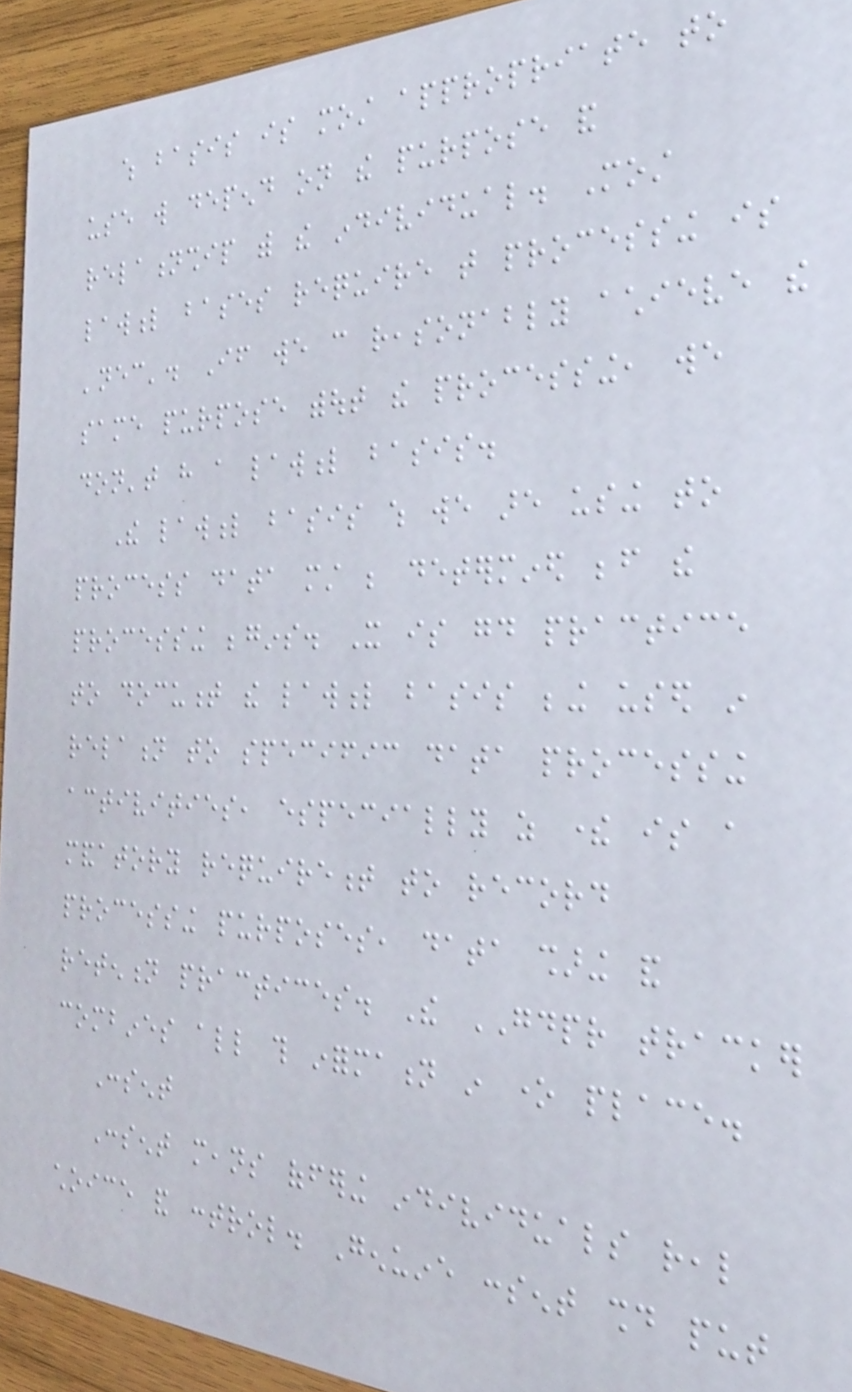which basis is most appropriate to
use will depend on the purpose and
relationship with the individual. Most
lawful bases require that processing is
'necessary'. If we can reasonably achieve the
same purpose without the processing, we
don't have a lawful basis.
The lawful basis which we are using to
process data must be determined before the
processing begins. It is good practice
to document the lawful basis being used in
relation to specific data processing
activities, especially as there is a
mandatory requirement to record
processing purposes, data sharing and
retention practices. The GDPR tracker
combines all this information in one place.
Consent
Consent means offering individuals real
choice and control. Genuine consent should put
